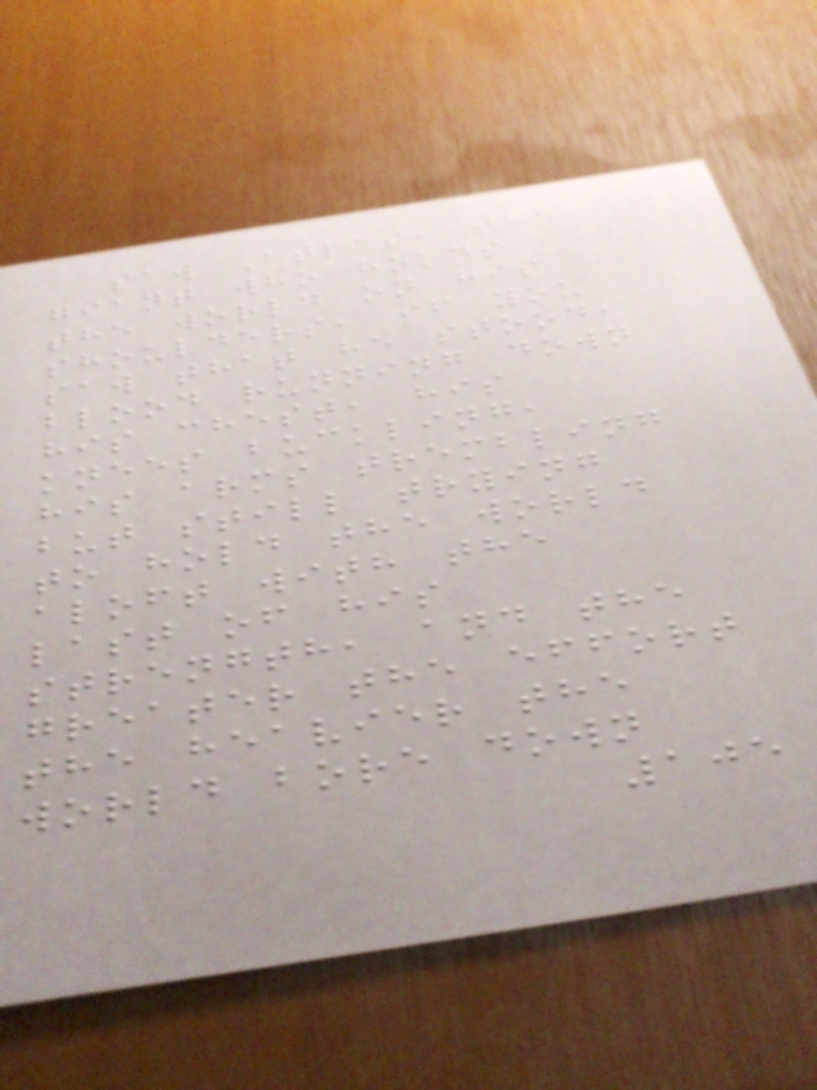saw Atlas, the
giant who holds
the world on his
shoulders, if you
saw that he stood,
blood running down
his chest, his
knees buckling,
his arms trembling
but still trying
to hold the world
aloft with the
last of his
strength, and the
greater the effort
the heavier the
world bore down
105
